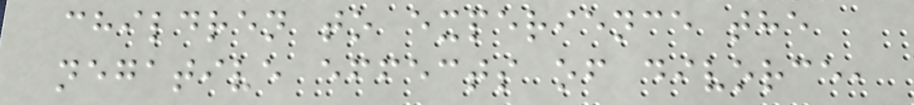children to experience the
negative effects of divorce,
